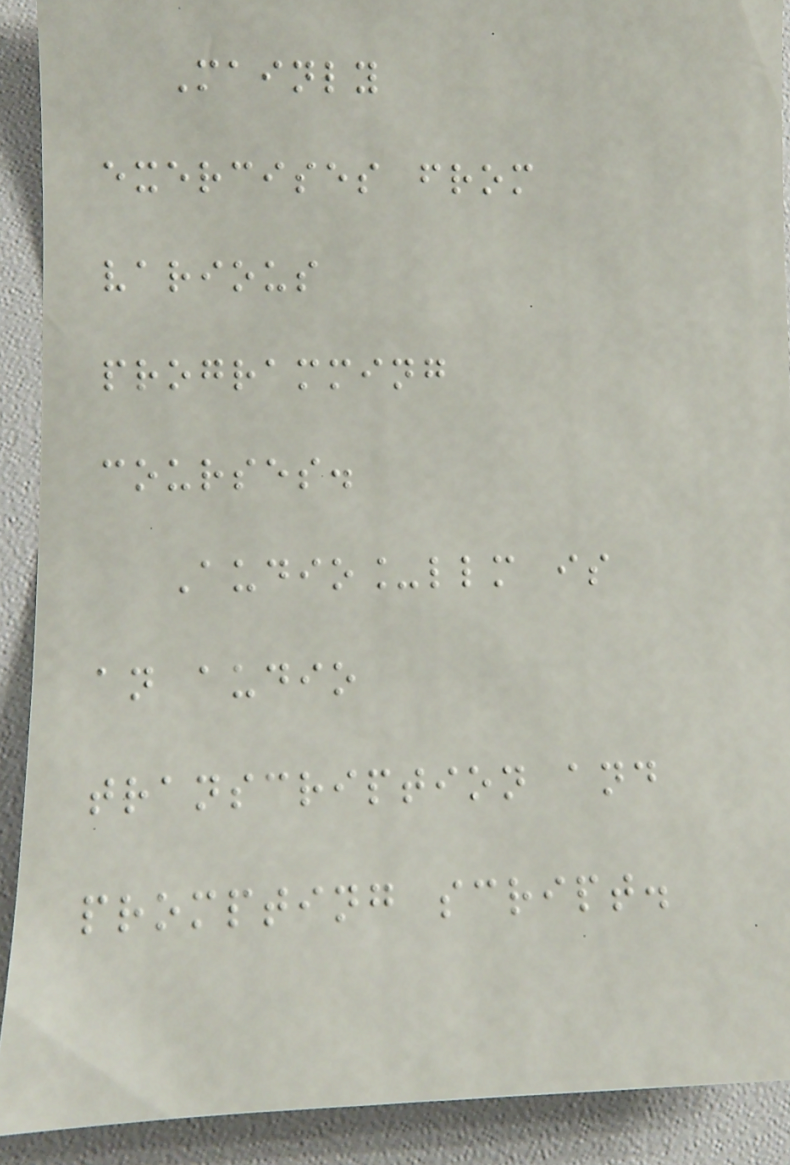Mainly
exercises from
various
programming
courses.
Audio_llm is
an audio
transcription and
prompting script.
